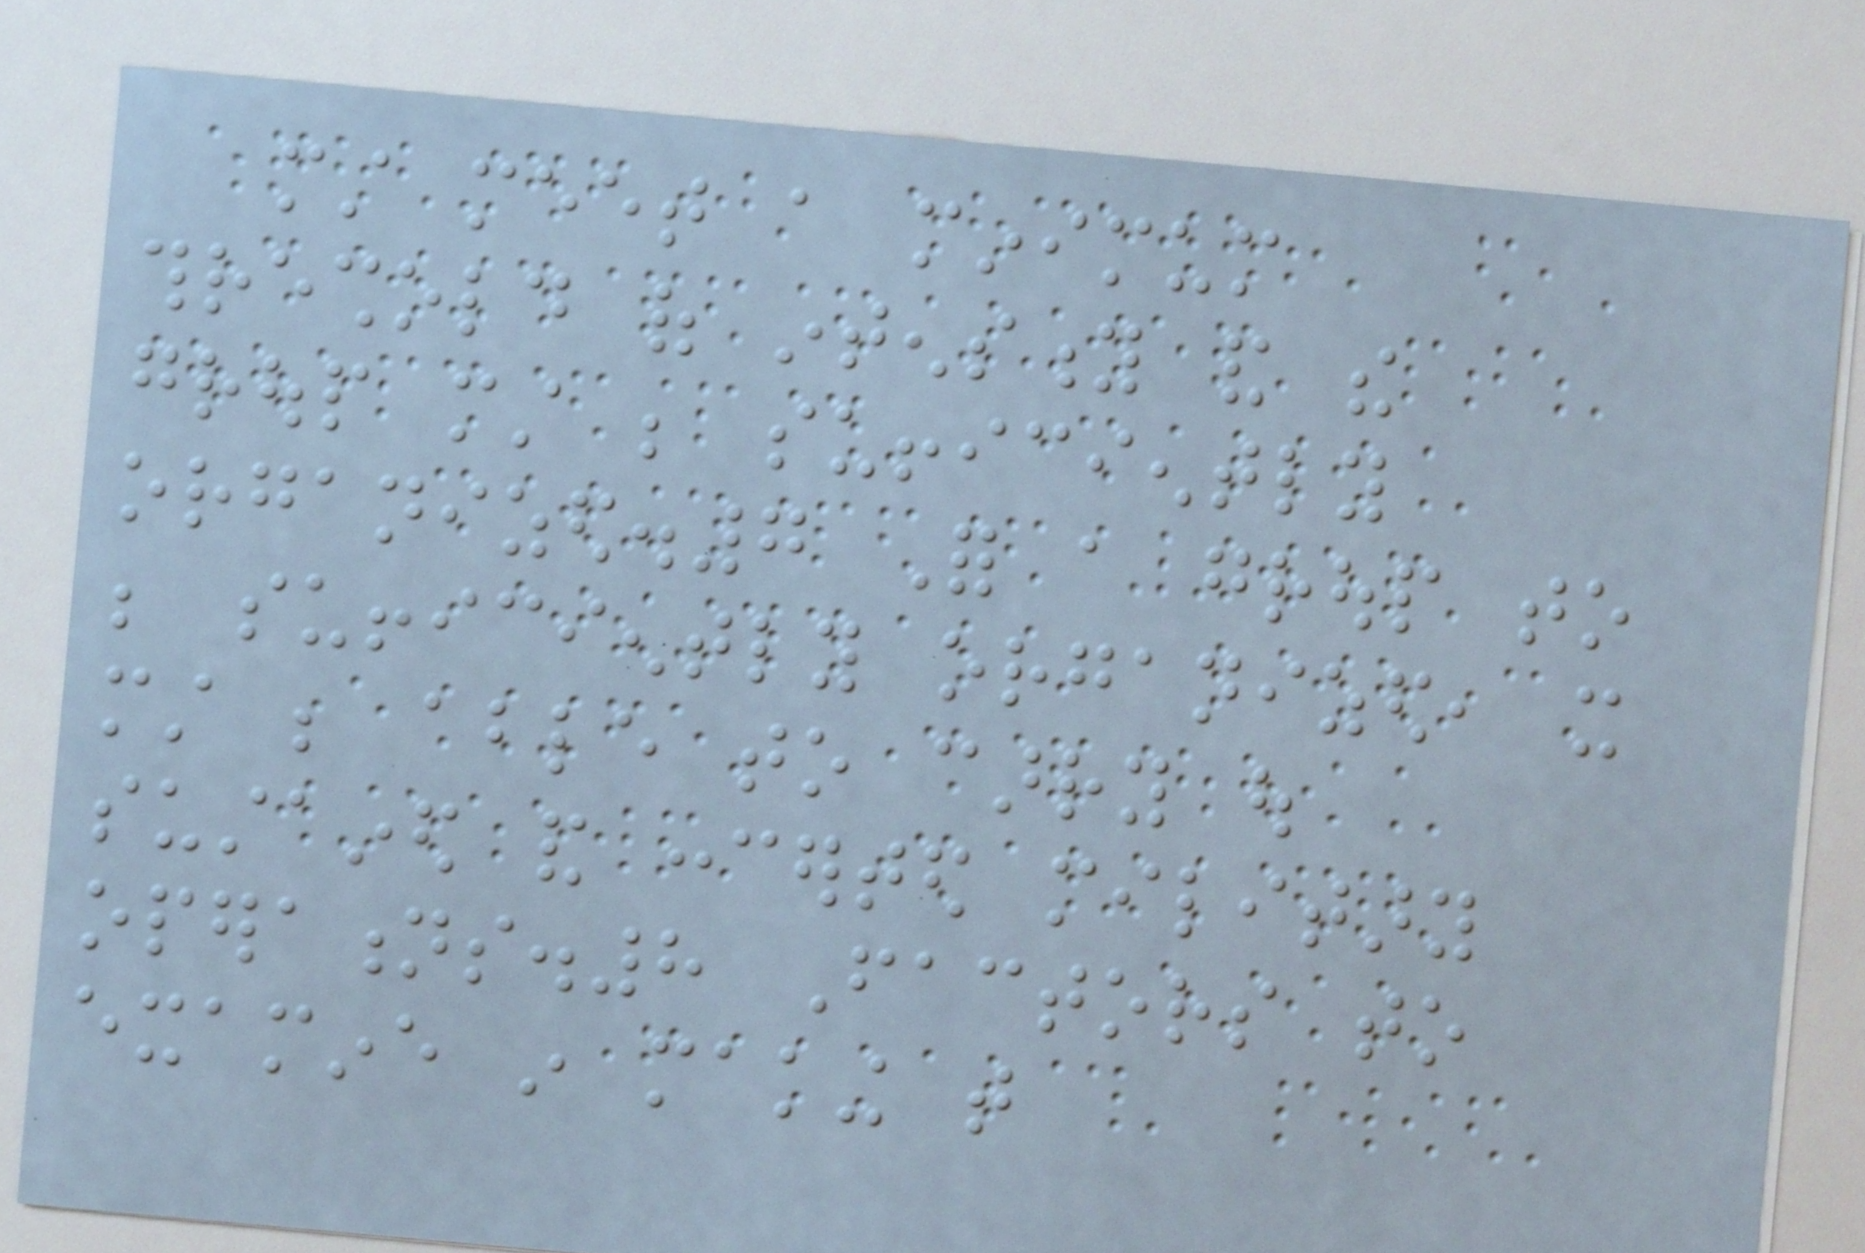must meet a minimum
threshold of intensity and the
group must be sufficiently
organized.7 For a group to
be sufficiently organized, it
must be able to carry out
sustained and concerted military
operations.8 Factors to
examine in making that
